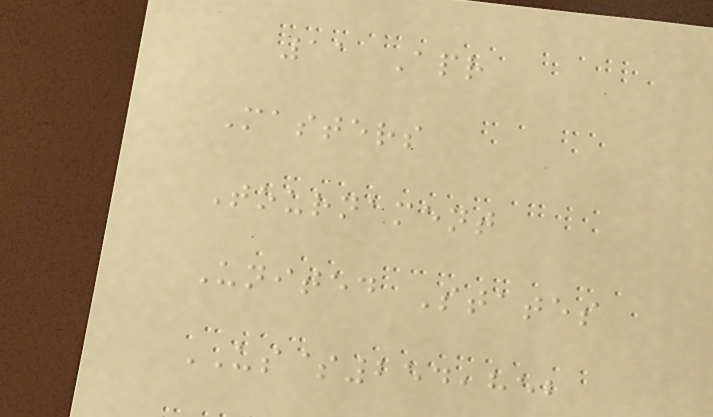11 Apr
Masters
Tournament
United States
US$254,852
